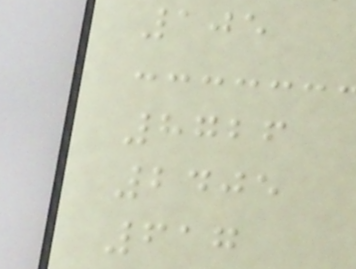105
8726
2405
617
